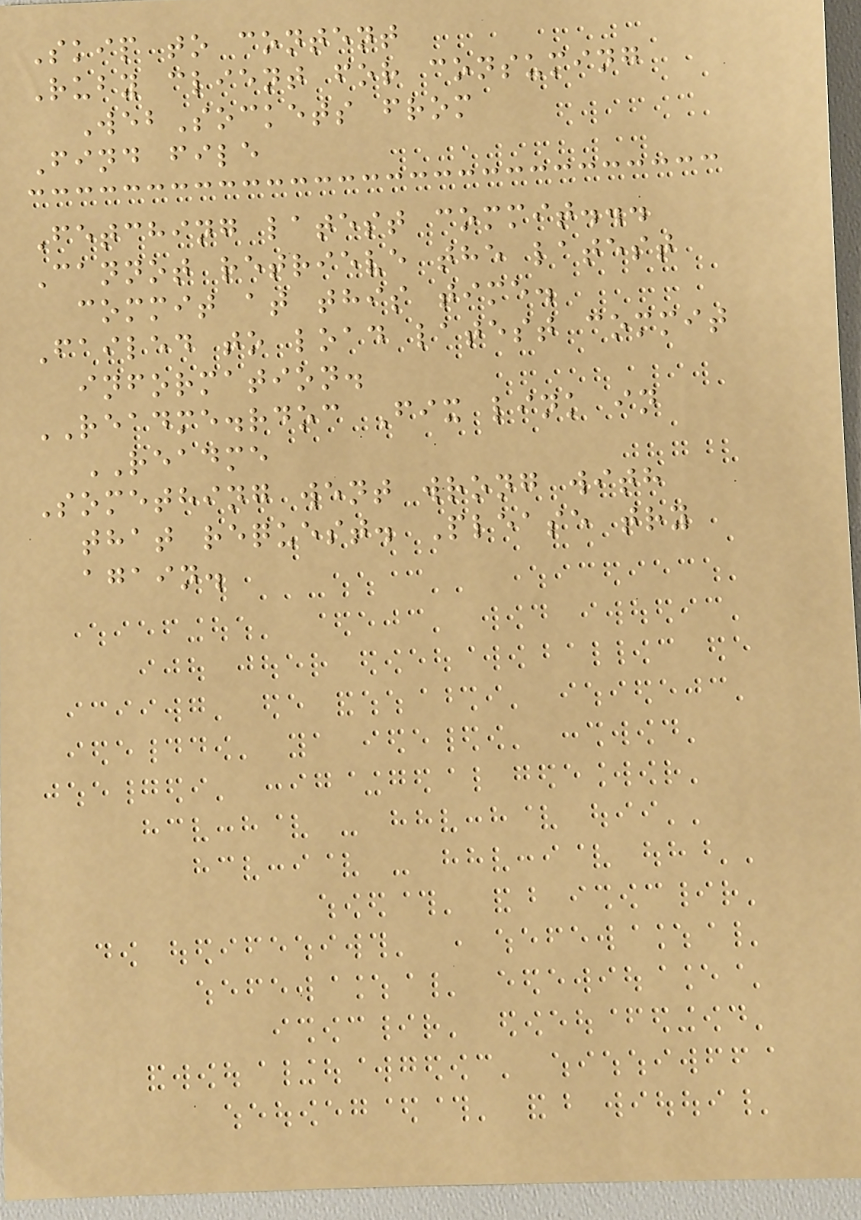Skip to content
Ruby client for consuming
WebSockets from
Find file
Fetching latest commit...
Cannot retrieve the latest
commit at this time.
Failed to load latest commit
information.
README.rdoc Fix link in
README
Something went wrong with
that request. Please try
again.
